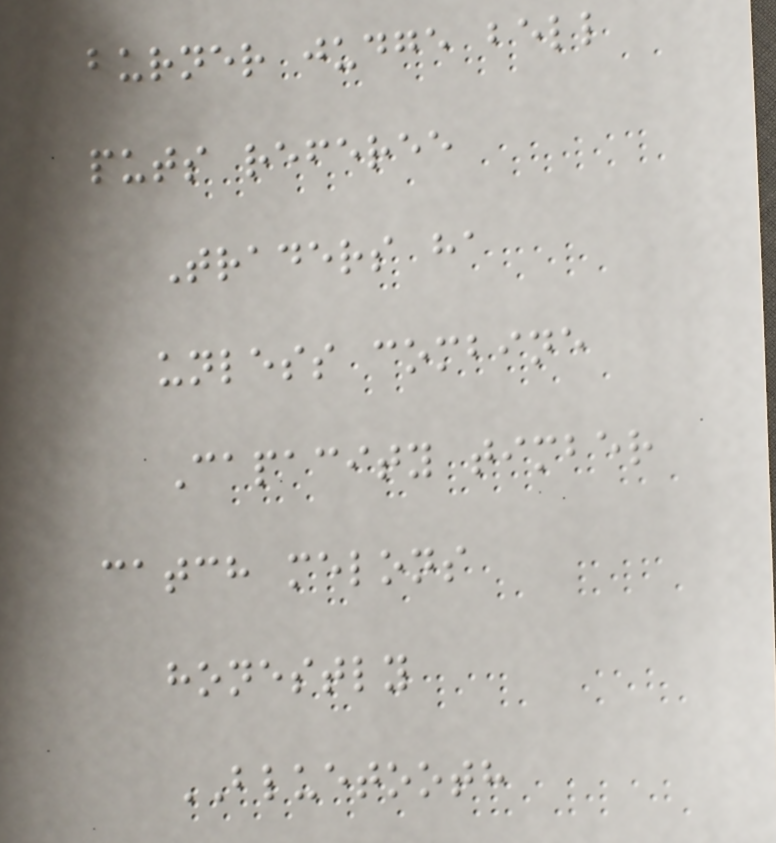burner judge bell
puts referee
Traders ha
unless combine
Capacity timber
catch melons
honestly
BLUETOOTH
